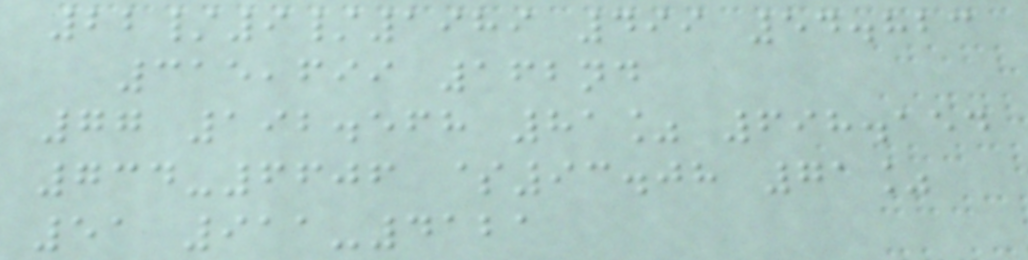22/9/1989 499 54.823
315,699 162nd
77 192.568 81% 698.154
734-6606 $93.08 71%
51 911-4121
